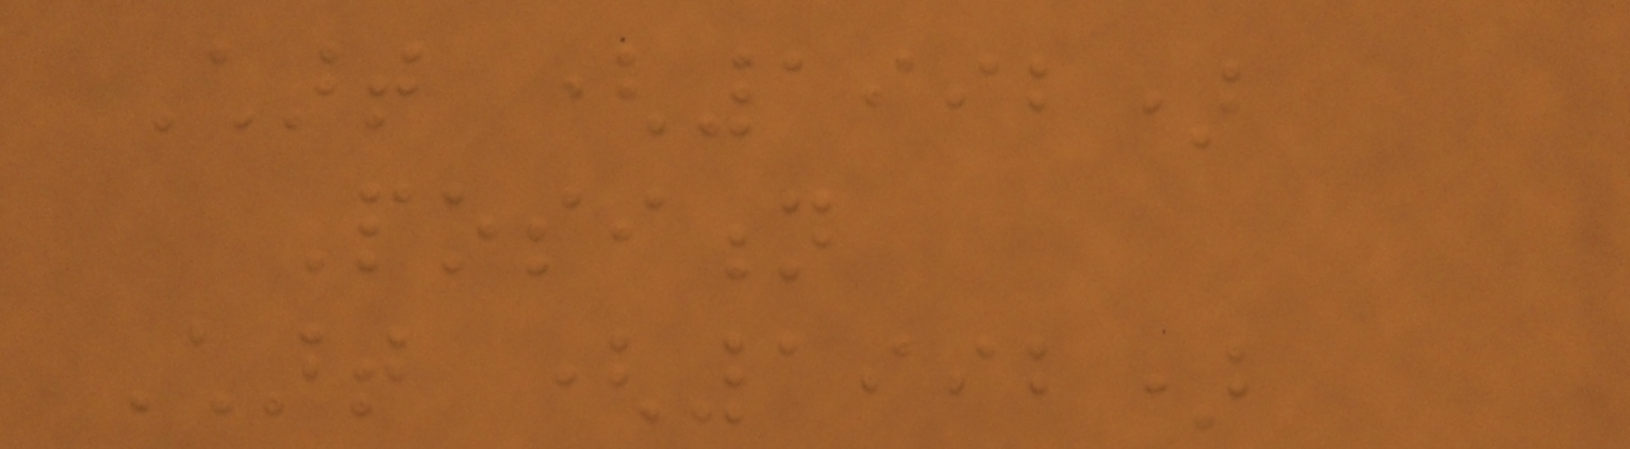Chart (1992)
Position
Chart (1992)
